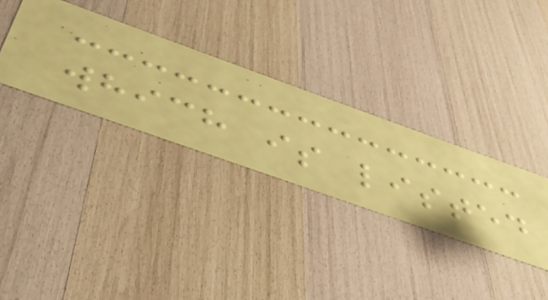which is listed
